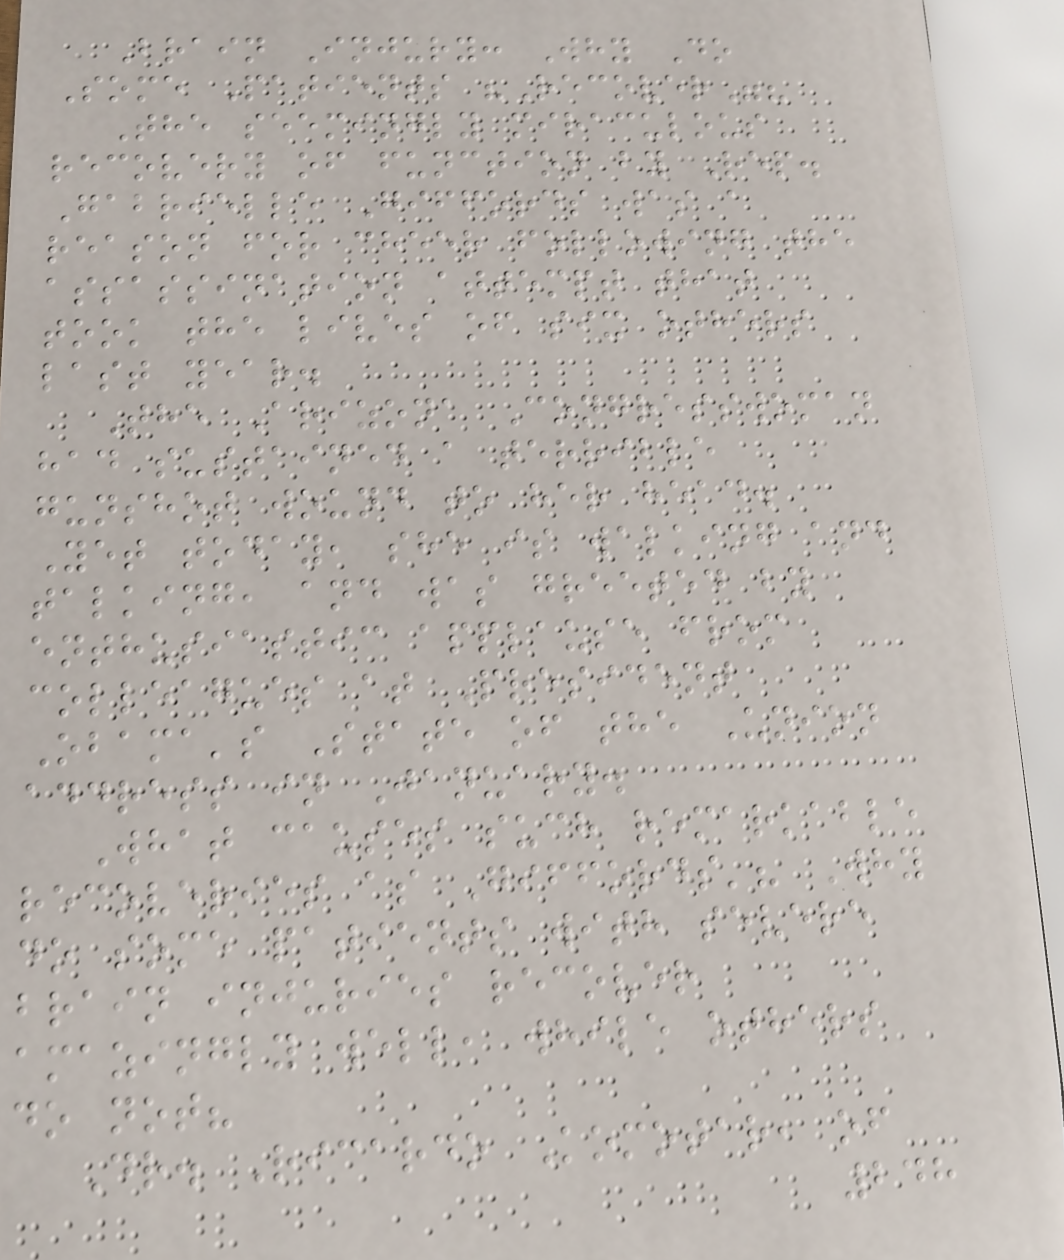Brain Injury: Why Do
Some Patients "Recover"?
The seemingly miraculous
recovery of function by Rep.
Gabrielle Giffords was a
reason for cheer following the
assassination attempt that
took the lives of six others
last year.
The Arizona Congresswoman
had sustained a terrible
gunshot wound to her head.
Yet today, she is walking and
talking, and was greeted by
enthusiastic applause from
colleagues at President
Obama's State of the Union
address in January.
What causes such remarkable
recoveries as Giffords'? Why
do some patients with severe
brain injuries recover
amazingly well, while others
do not?
Dr. Ricardo Komotar, of
248
